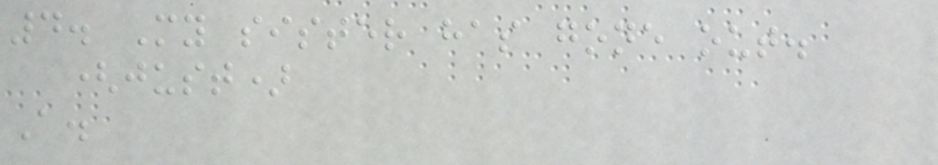4. My sister has gone out.
(just)
A.
